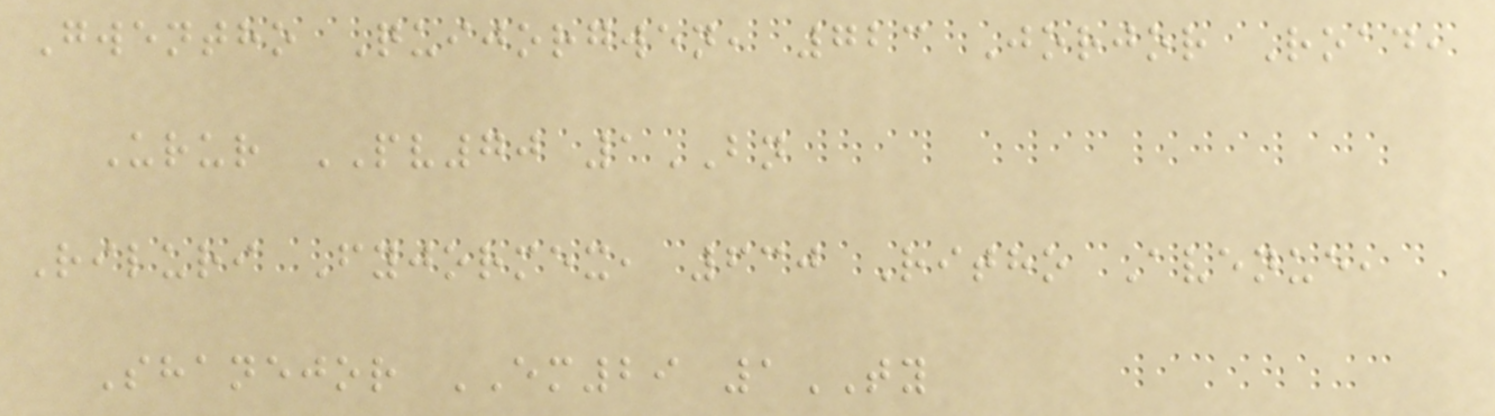Gwentho Quijorgwen, 723 Jorjor Road,
Urur PV70 1BN
Riluri Fyjormex, 630 Ritho Avenue,
Shanejor EM29 1TY
